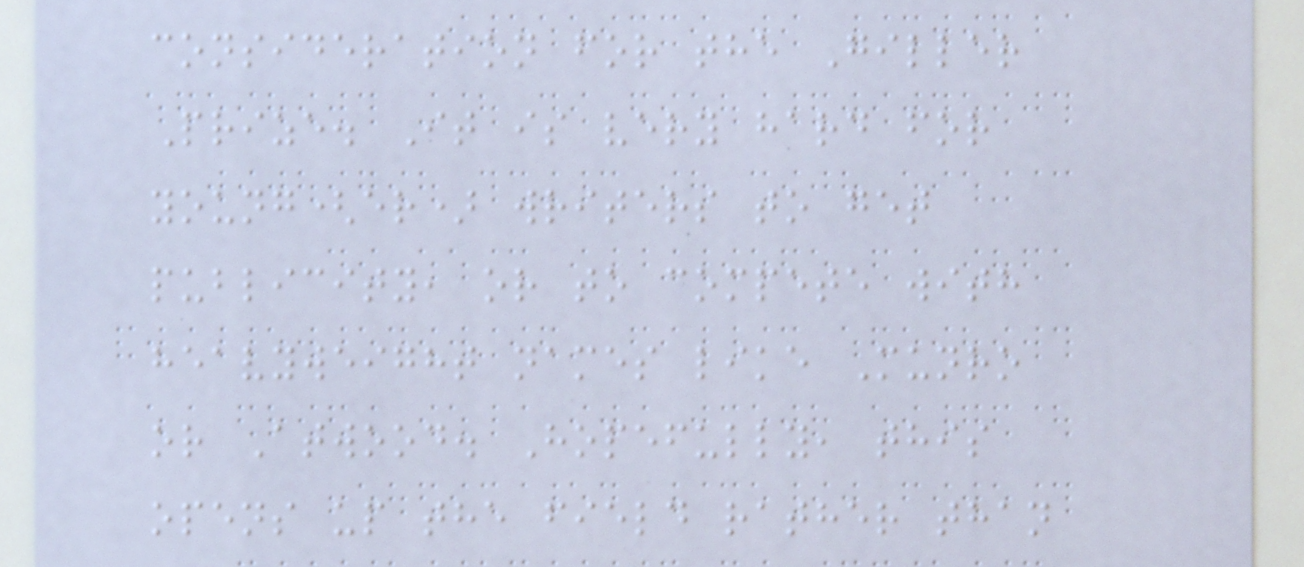consideration for the Giller
Prize. It is very hard for
young(er) writers to get
publicity, or to compete with
heavyweight names like Munro
or Atwood. Hopefully, this
opens up the field rather than
